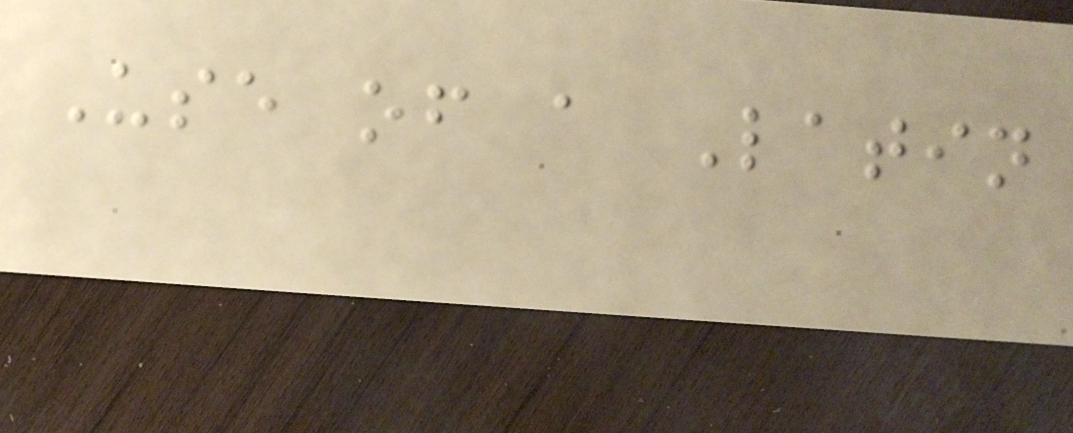Use of a Latin
